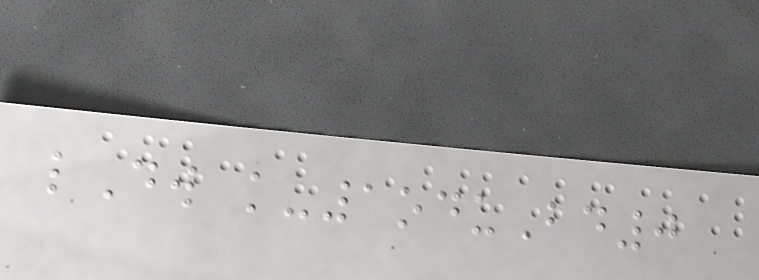lDw k-1oduBd0
